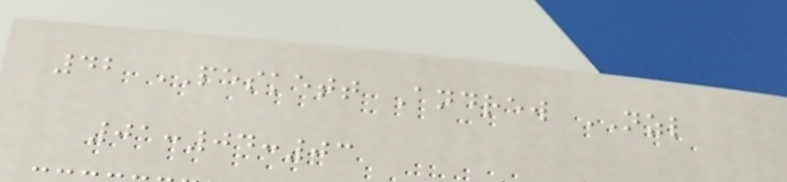42 PESKETT Andrew NZL
01:04:03
